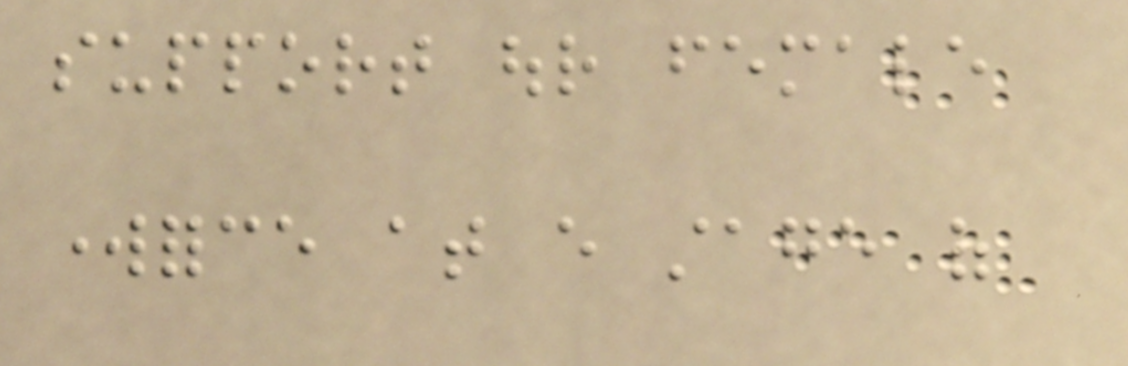support our female
workforce at every stage of
